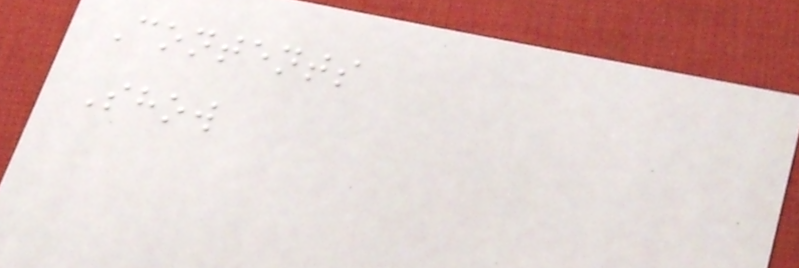Contents
Show
